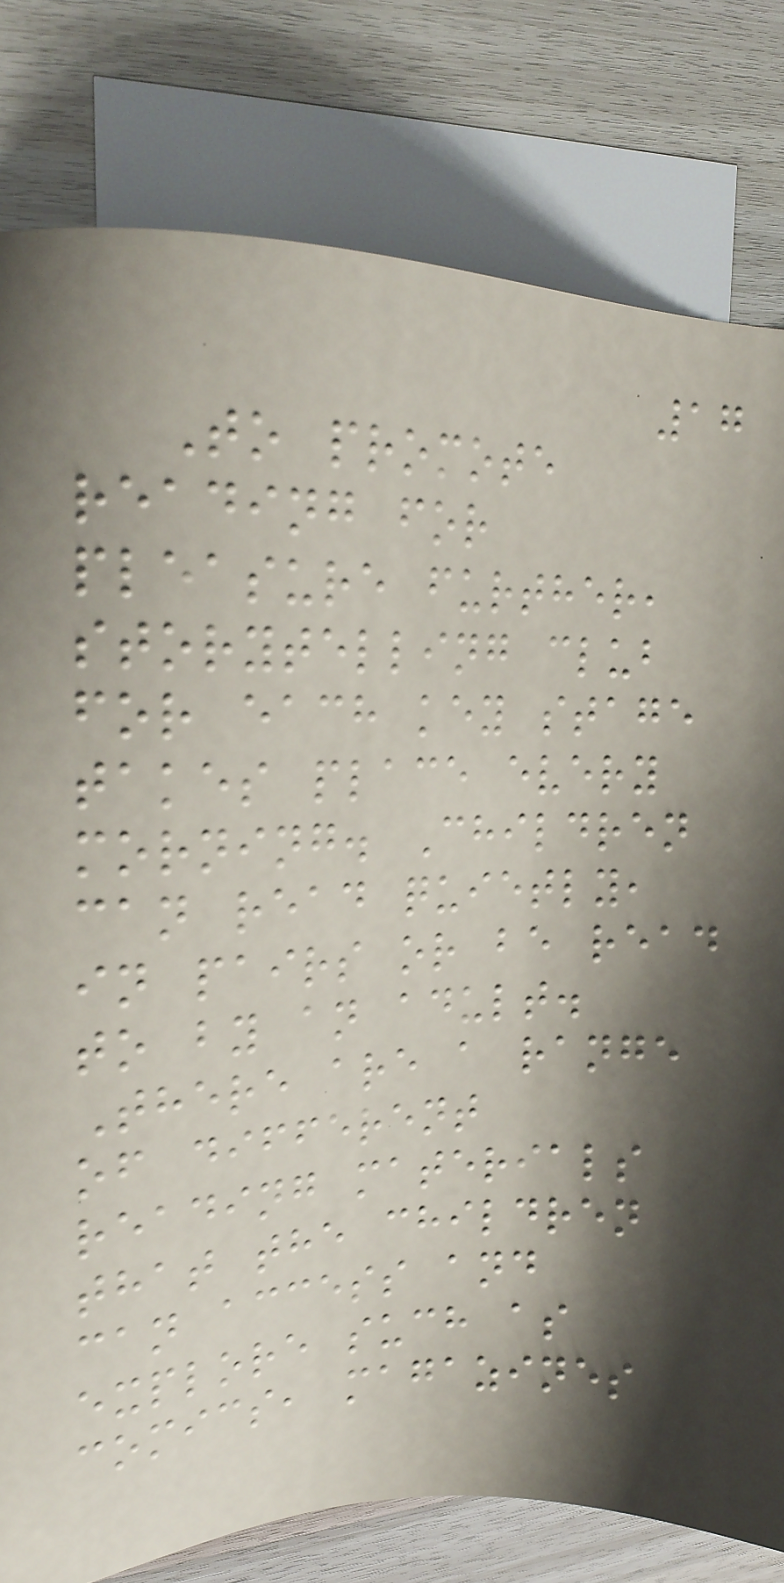17
To promote
reading for
pleasure further,
storytelling club
for each key stage
takes place every
morning. Children
can read quietly,
in pairs or be read
to by an adult.
There are a range
of different
reading materials
that the children
can access and
explore such as
comics, magazines
